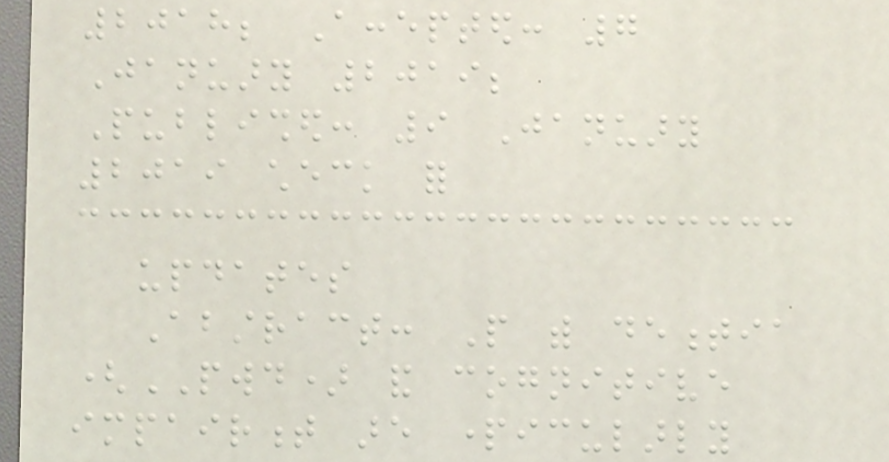2018; Accepted: 7
January 2019;
Published: 9 January
2019 check for
updates
Abstract: People with dementia
(PWD) and cognitive
impairment are particularly
